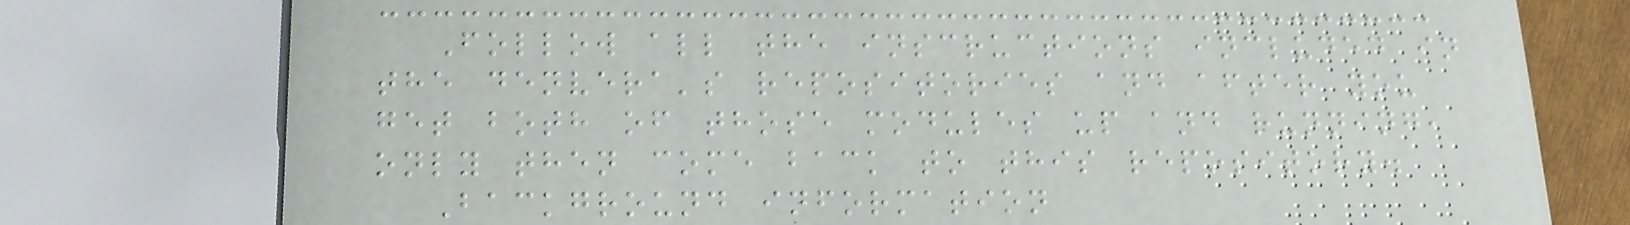Follow all the inscructions included in
the denvera's repositories and after you
get both of those modules up and running,
only then come back to this repository.
Background information
